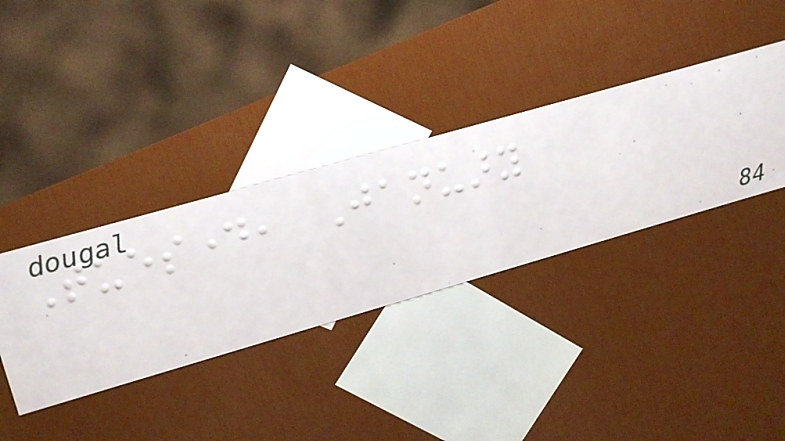Tuesday, January
